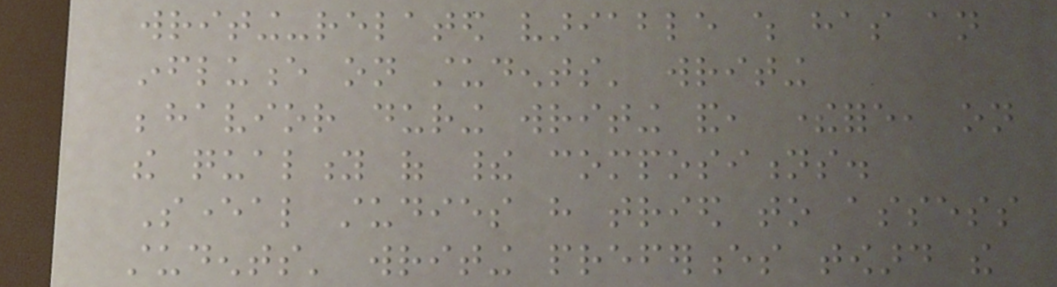writing-related variable which has an
influence on students' writing
behavior during writing and, therefore, on
the quality of their compositions.
Several studies have tried to assess
students' writing preferences toward the
